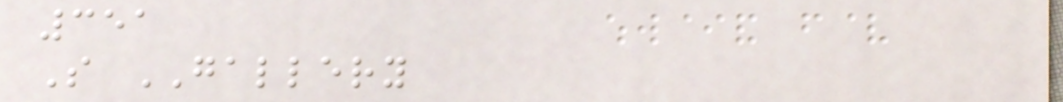351
S GALLERY
